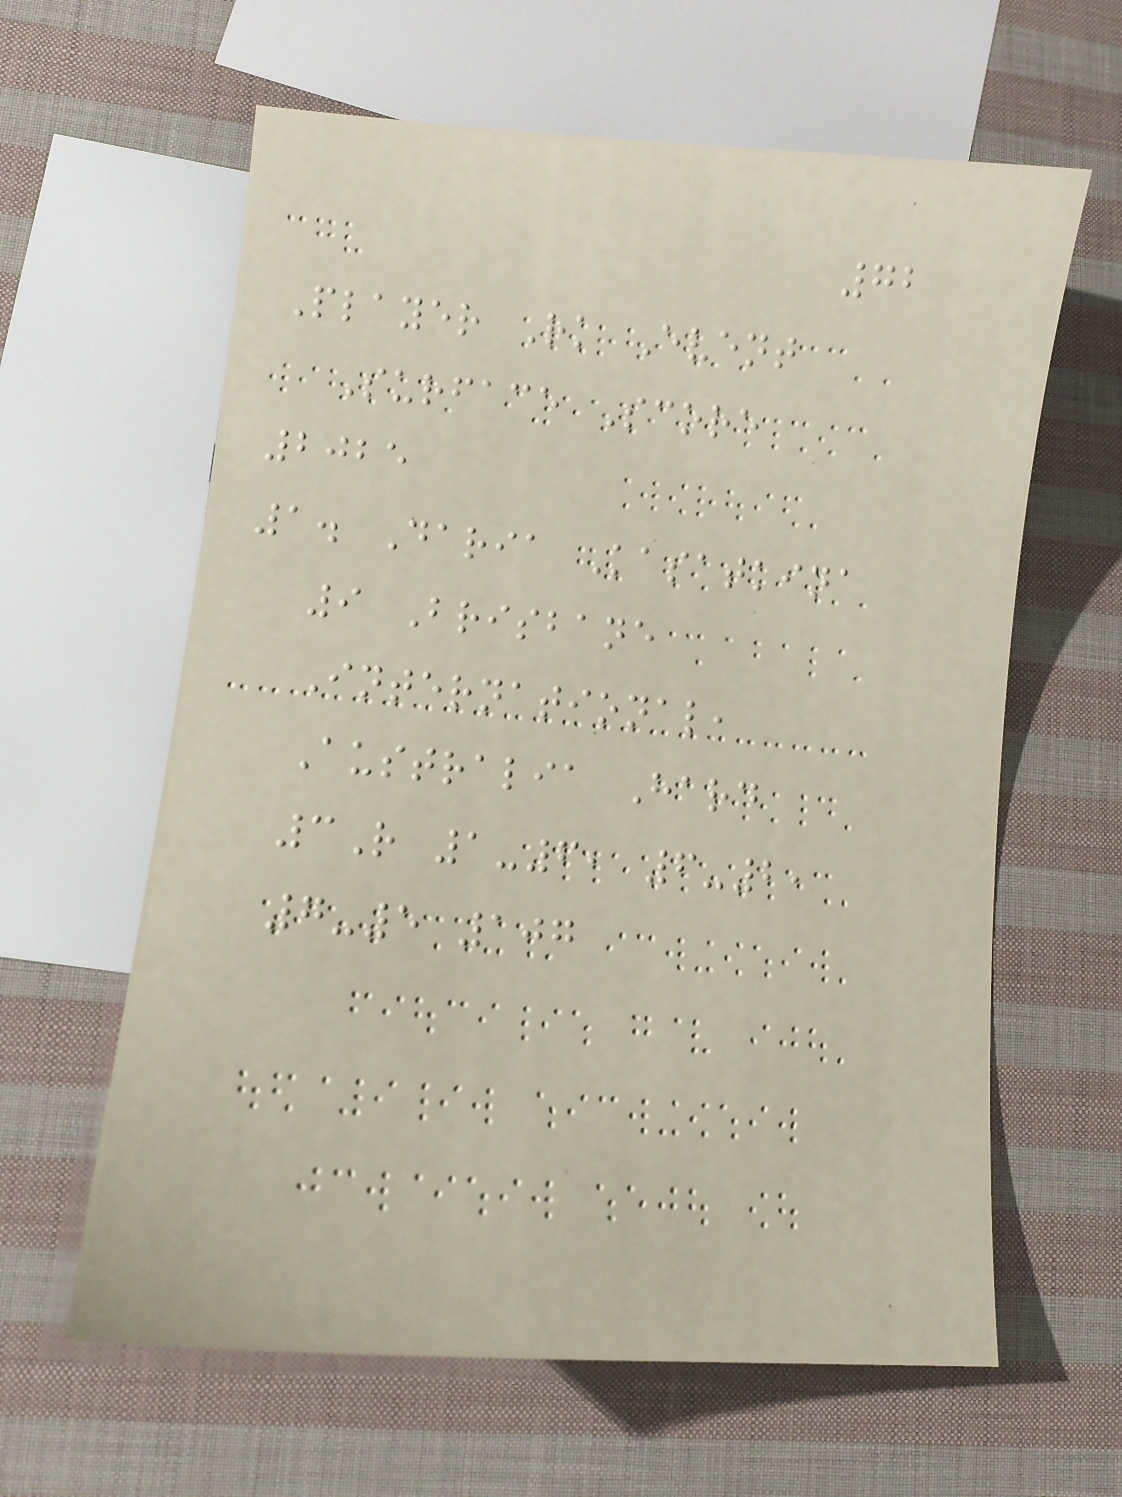72
Player Rk Event
Surface Score
2025
1. Daria Kasatkina
9 Brisbane
International,
Australia Hard
3R 1-6, 6-2,
7-5 107
